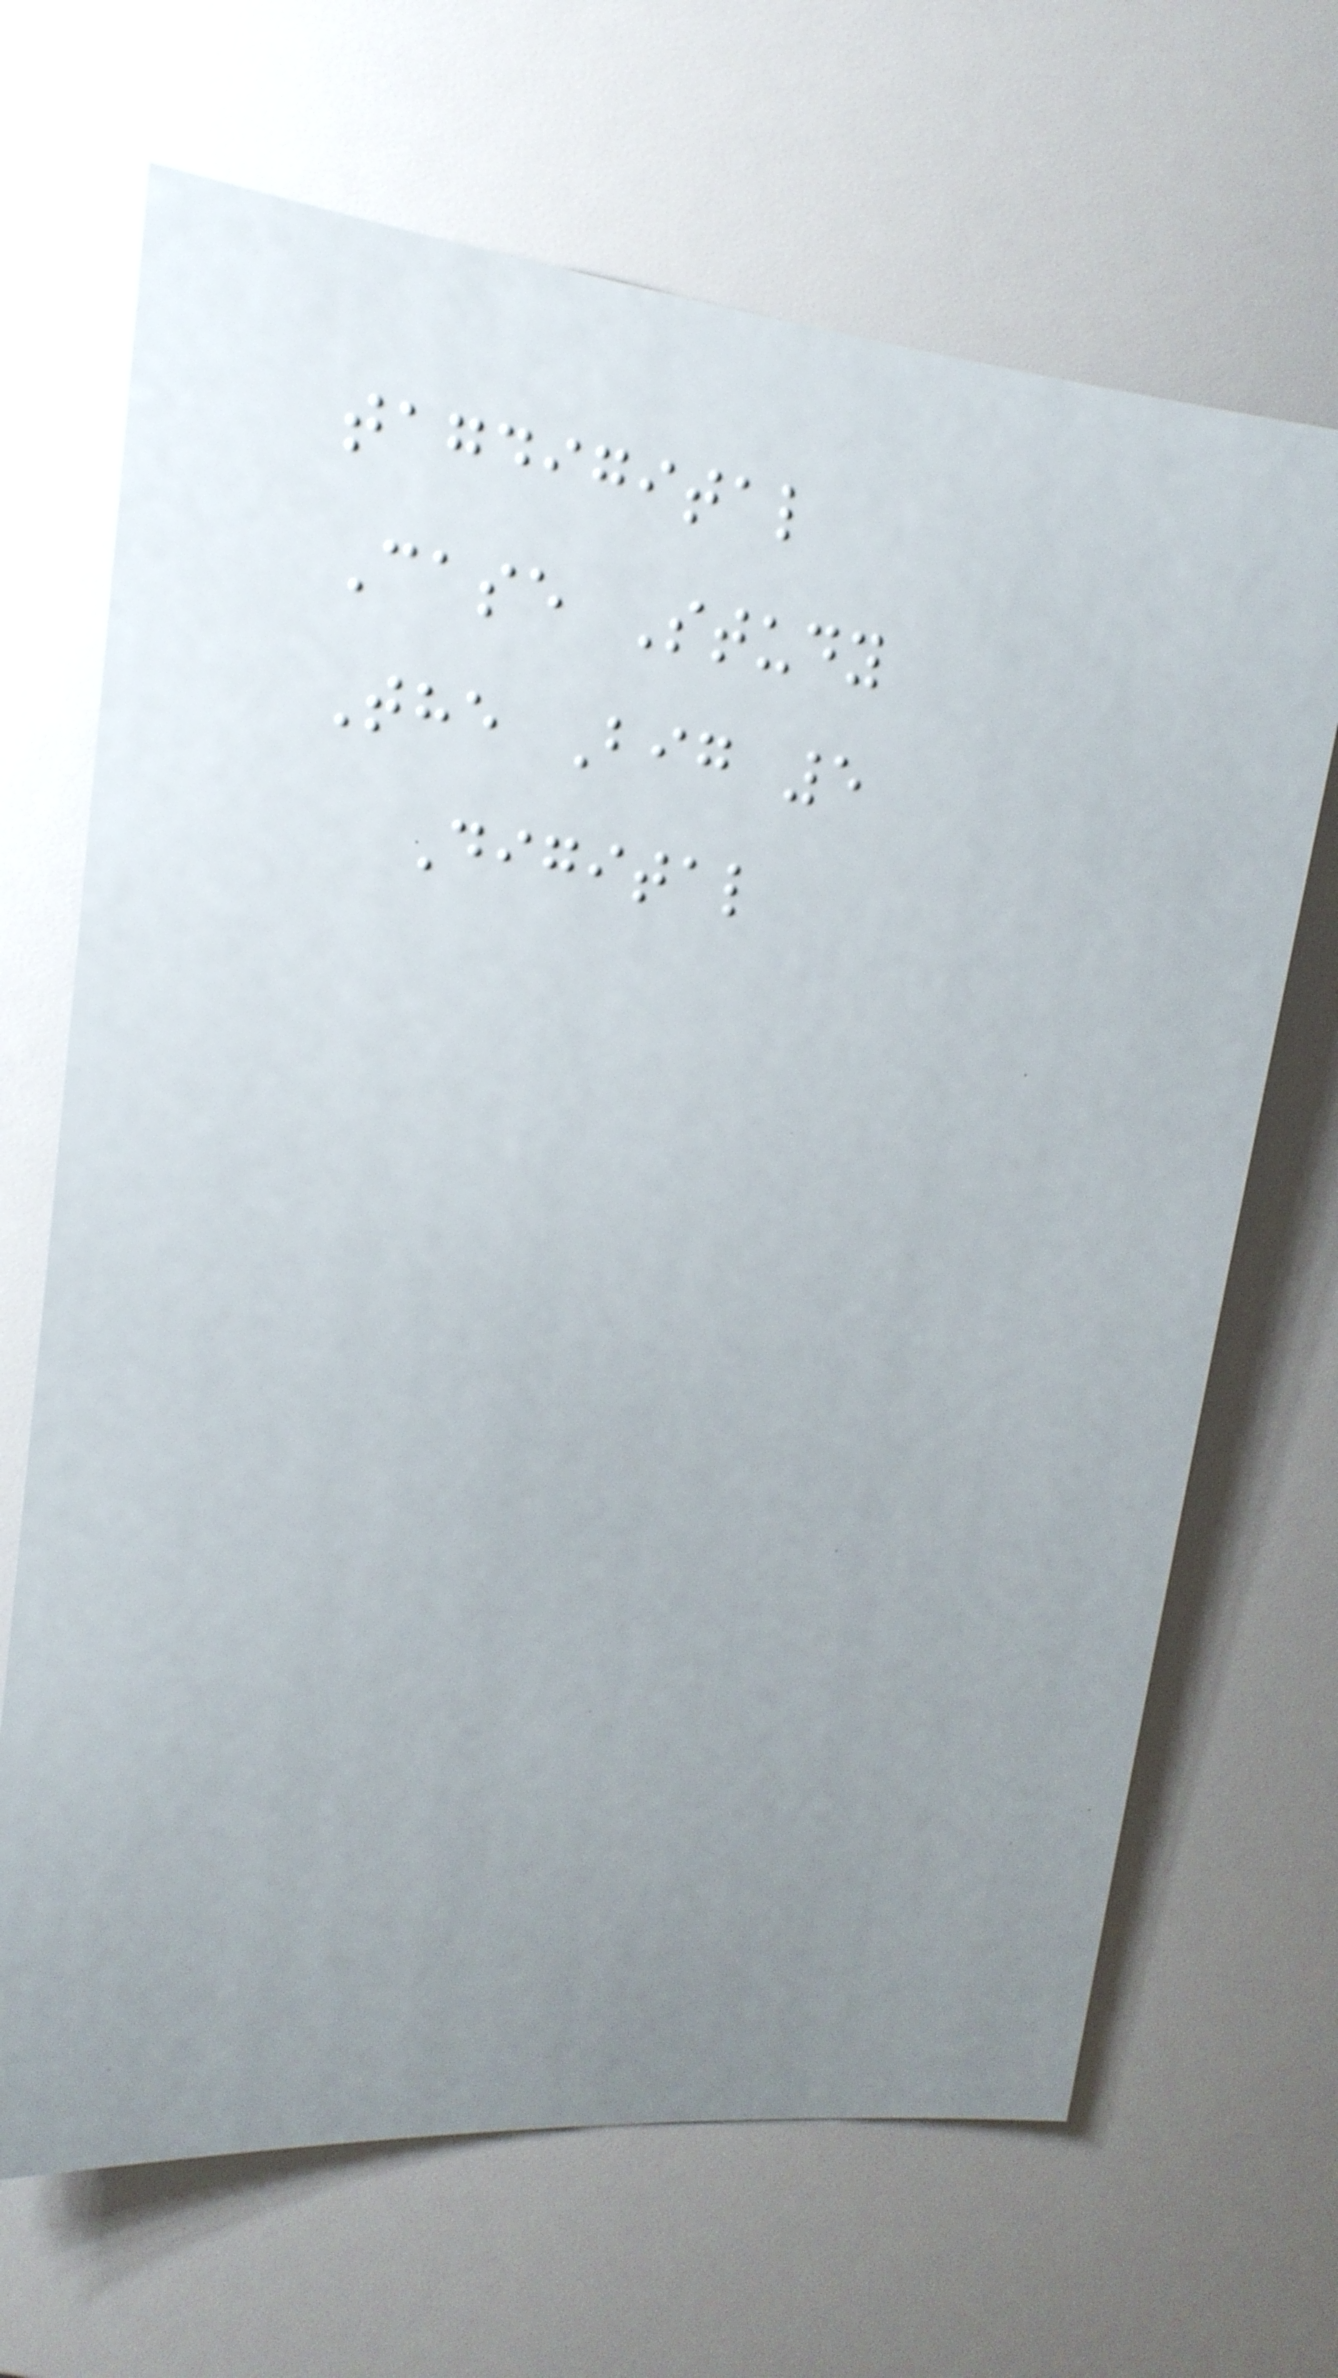tagdigital
Case Study
The Big 5
Digital
